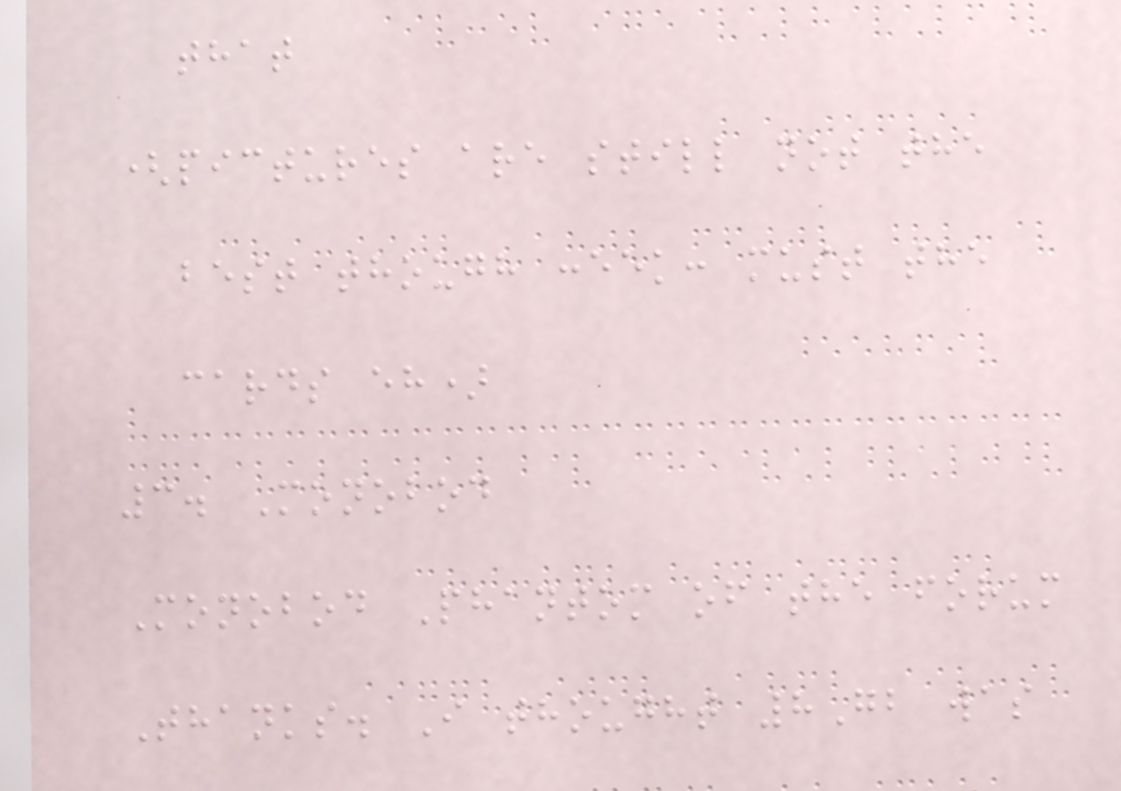that
(pictures are still not the
best though :eek: must the
cards eh)
3. Monobod
Monobod Phantom of the forum
Thanks. I thought 8Gb was
